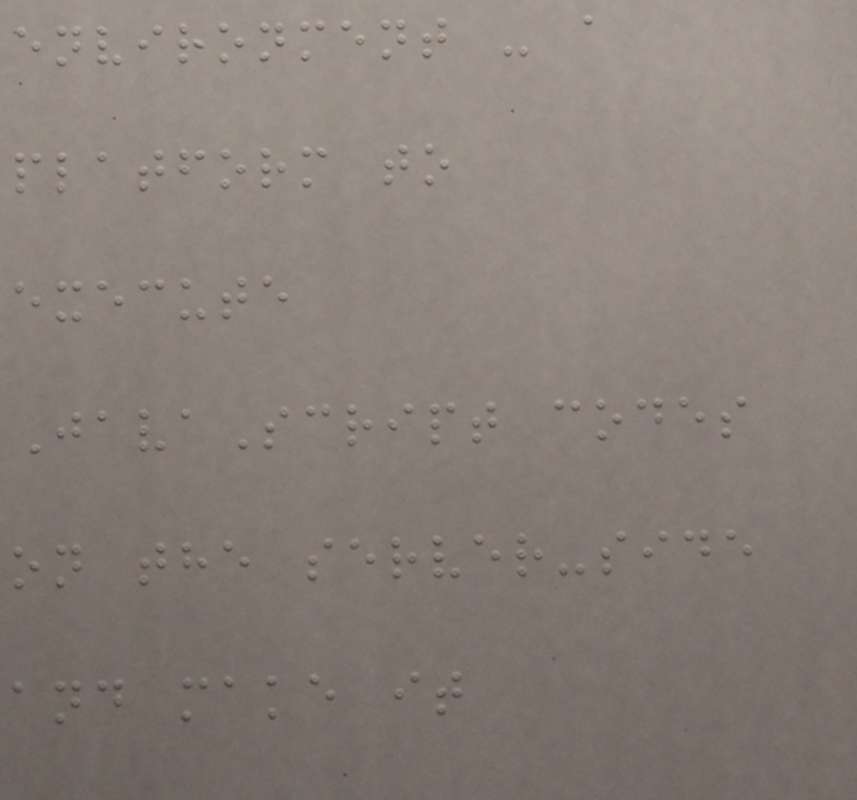environment - a
platform to
execute
JavaScript codes
on the server-side
and make it
